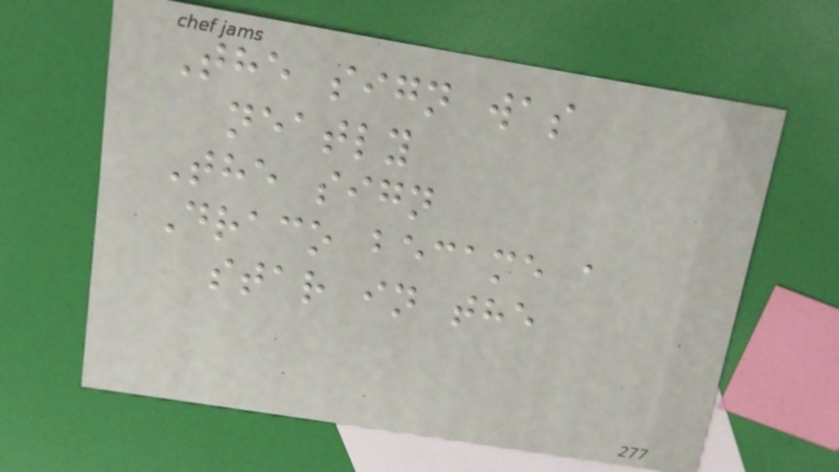The sign was
neatly
The sign
Draco became a
star in the
